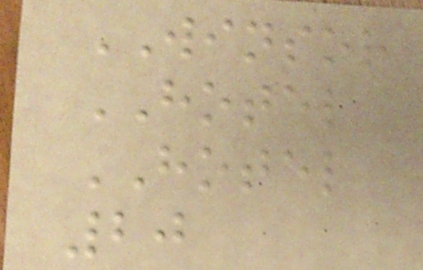WINSOR
HOTEL
HOTEL
20
